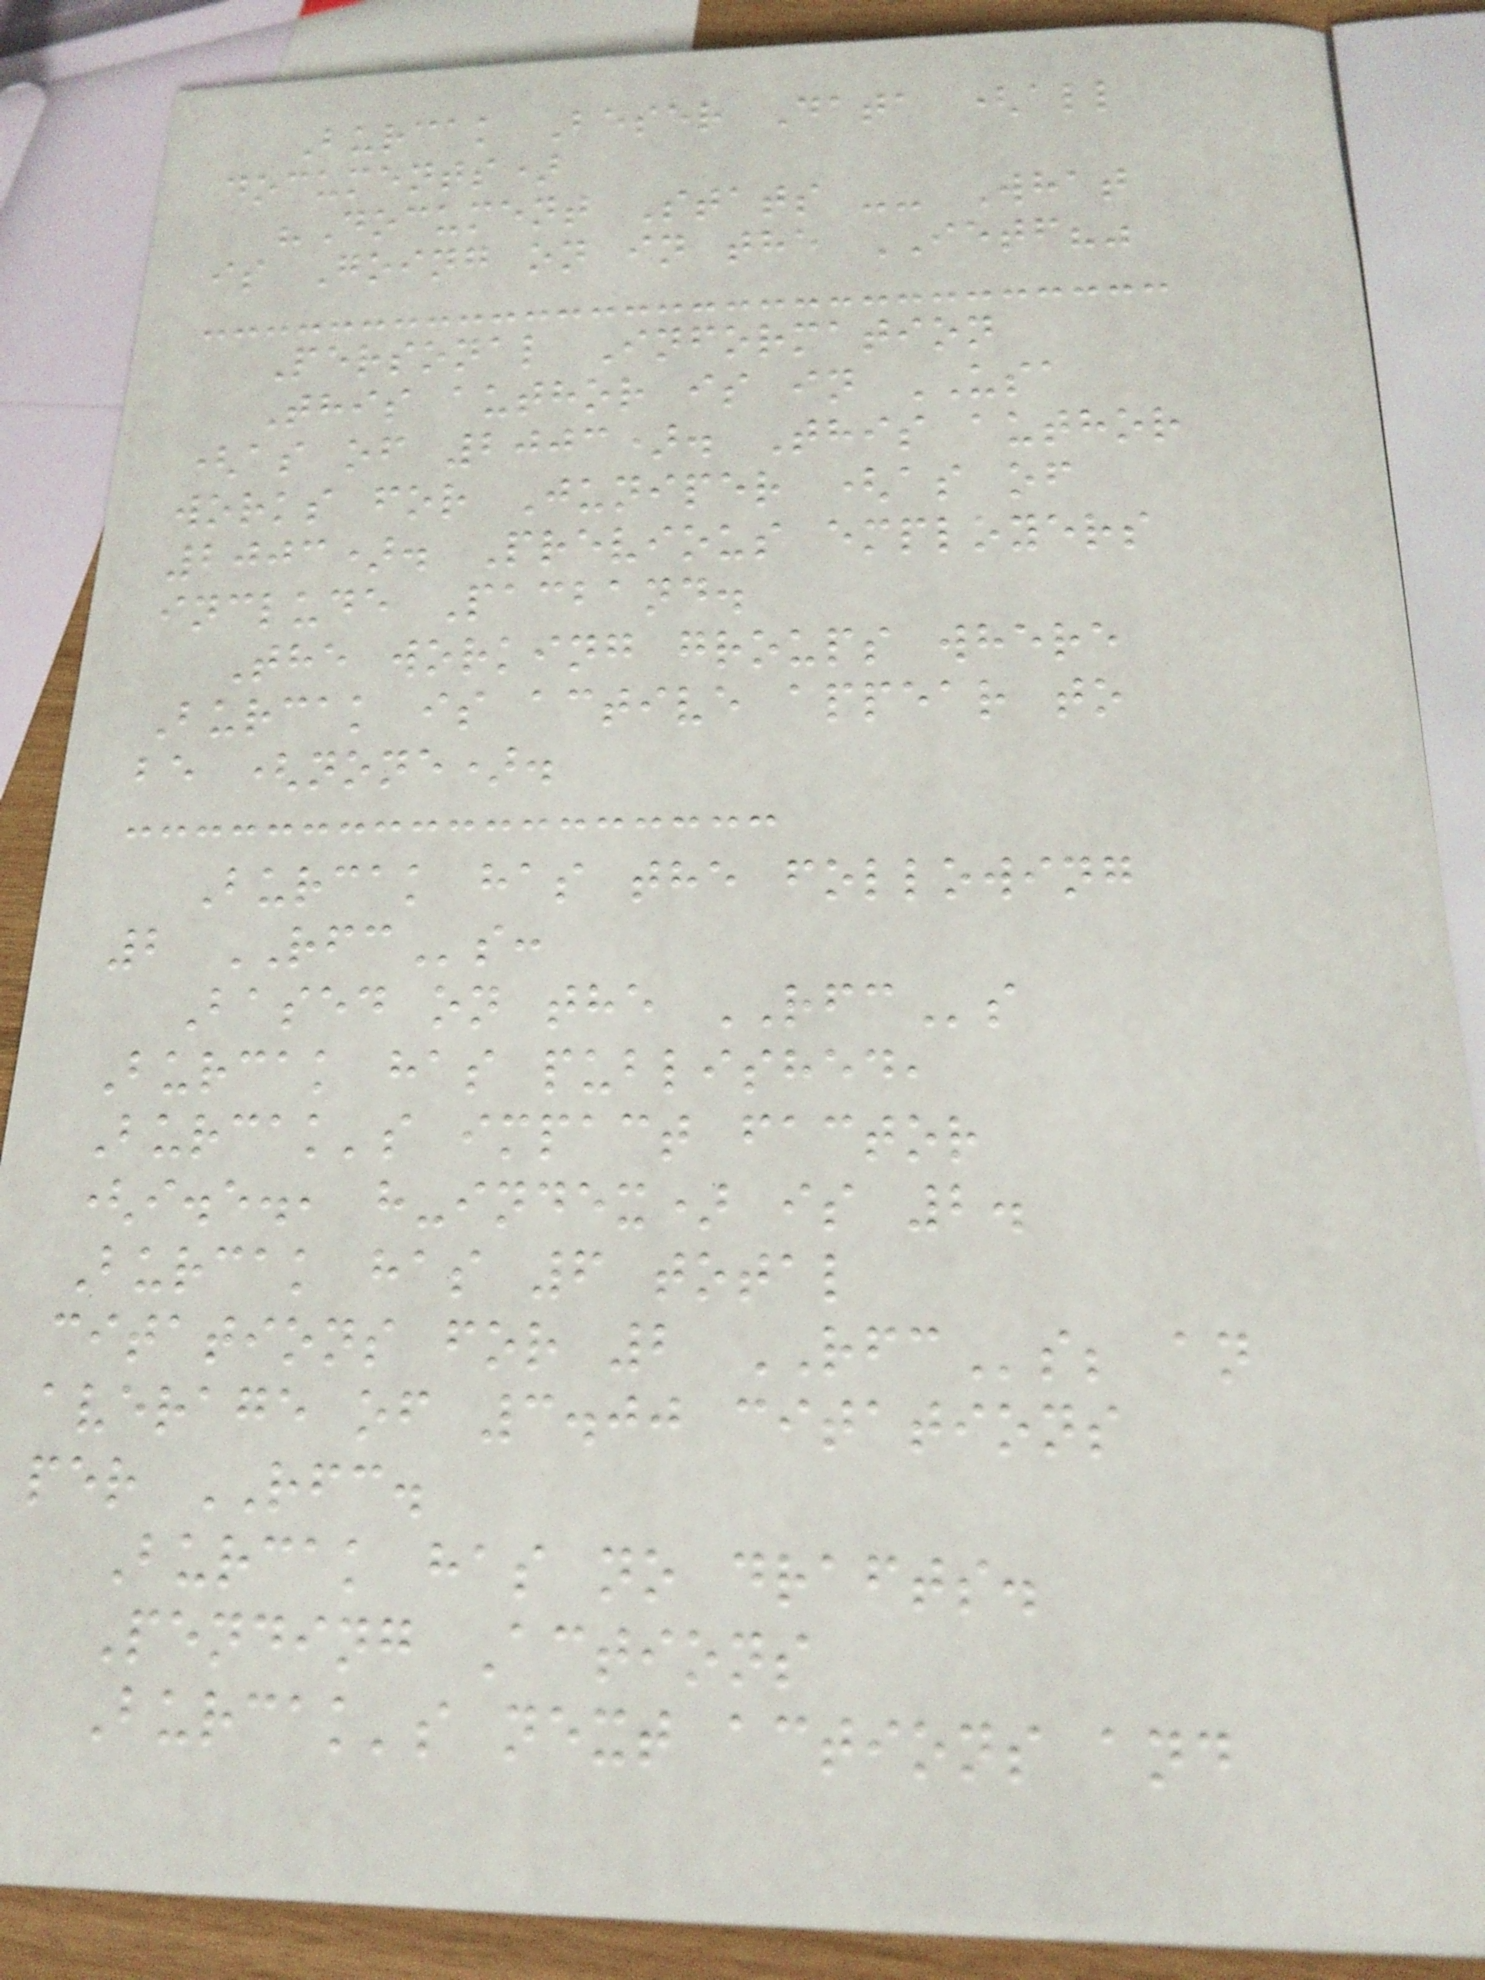Burcak Beser Data (all
documents)
"Document Stats -- What
is Going on in the IETF?"
Personal Information
This author is in USA
(as of 2003). This author
works for Juniper (as of
2003). Previous employers
include Pacband.
The working groups where
Burcak is active appear to
be (none).
Burcak has the following
2 RFCs:
Based on the RFCs
Burcak has published,
Burcak's impact factor
(i.e., h-index) is 2.
Burcak has 6 total
citations for 2 RFCs; an
average of 3.00 citations
per RFC.
Burcak has no drafts.
Pending Actions
Burcak's next actions and
